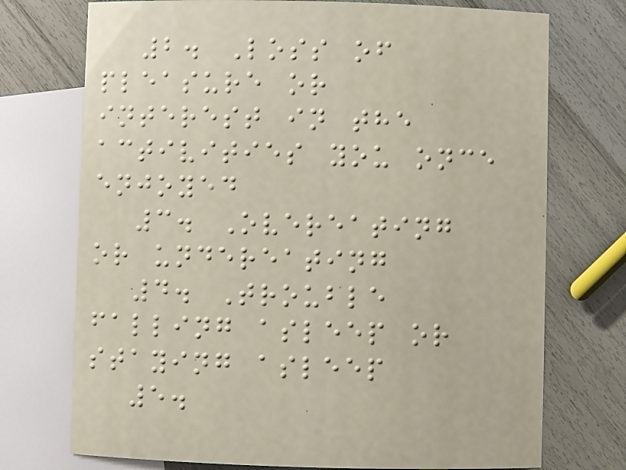2. Loss of
pleasure or
interest in the
activities you once
enjoyed
3. Overeating
or undereating
4. Trouble
falling asleep or
staying asleep
5.
